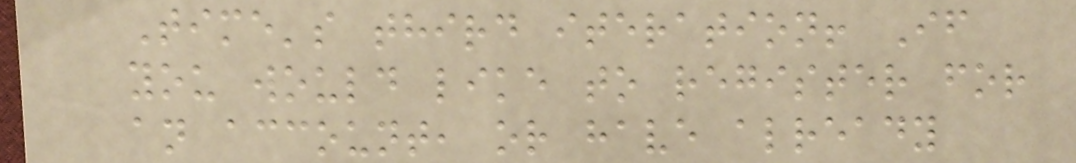Time's third iteration! If
you would like to register for
an account, or have already
